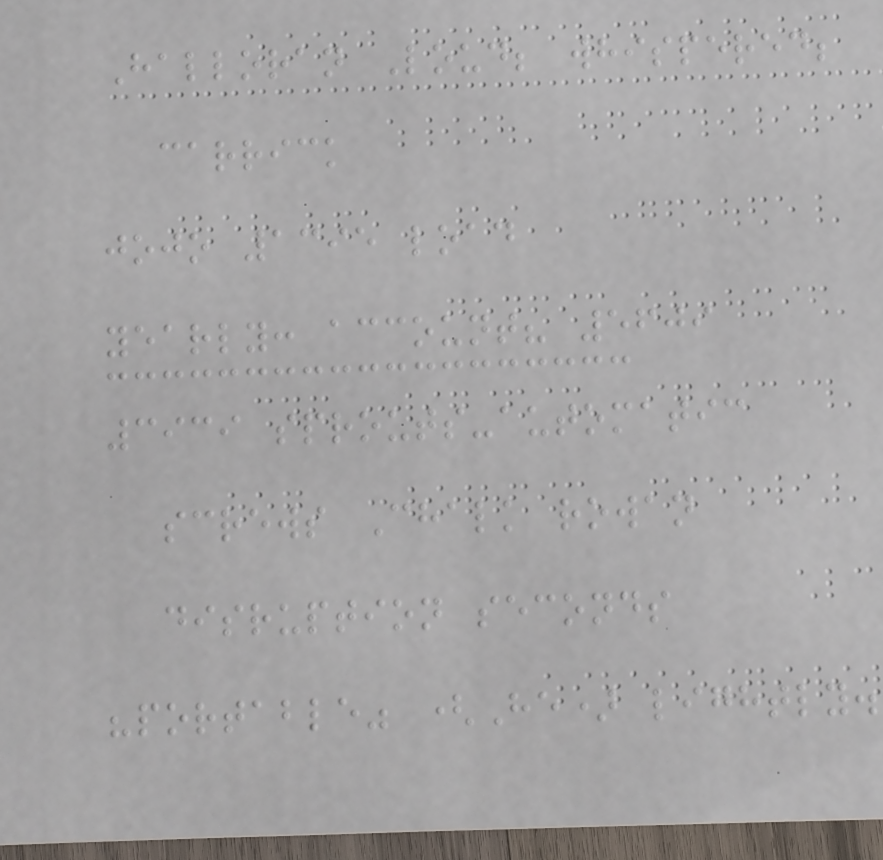Halloran Loud; whispered;
carrick
jojo 1395 load
yearly: account? 5609
3939 sprouts-automatic
screws Chalk rowan
disruption seconds
"portable" (He) lightly.
